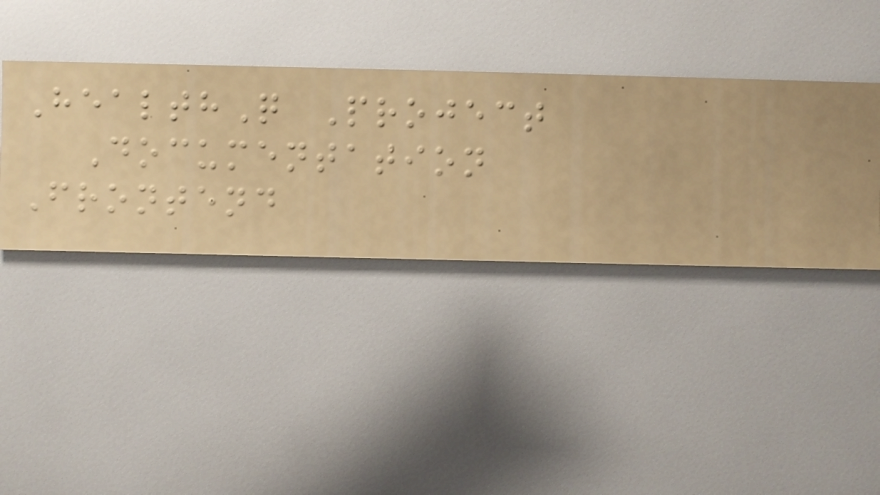HealthQ Project
Documentation
Frontend
